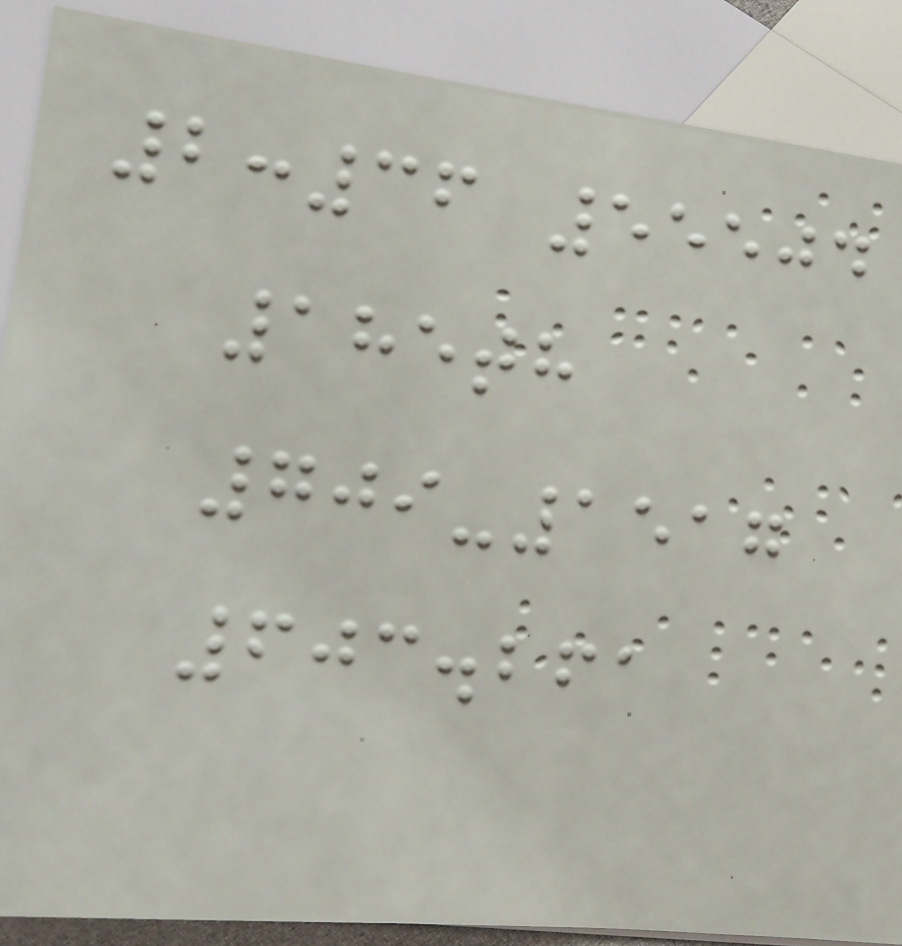2:36 55504
185th
709-1517
603.261
